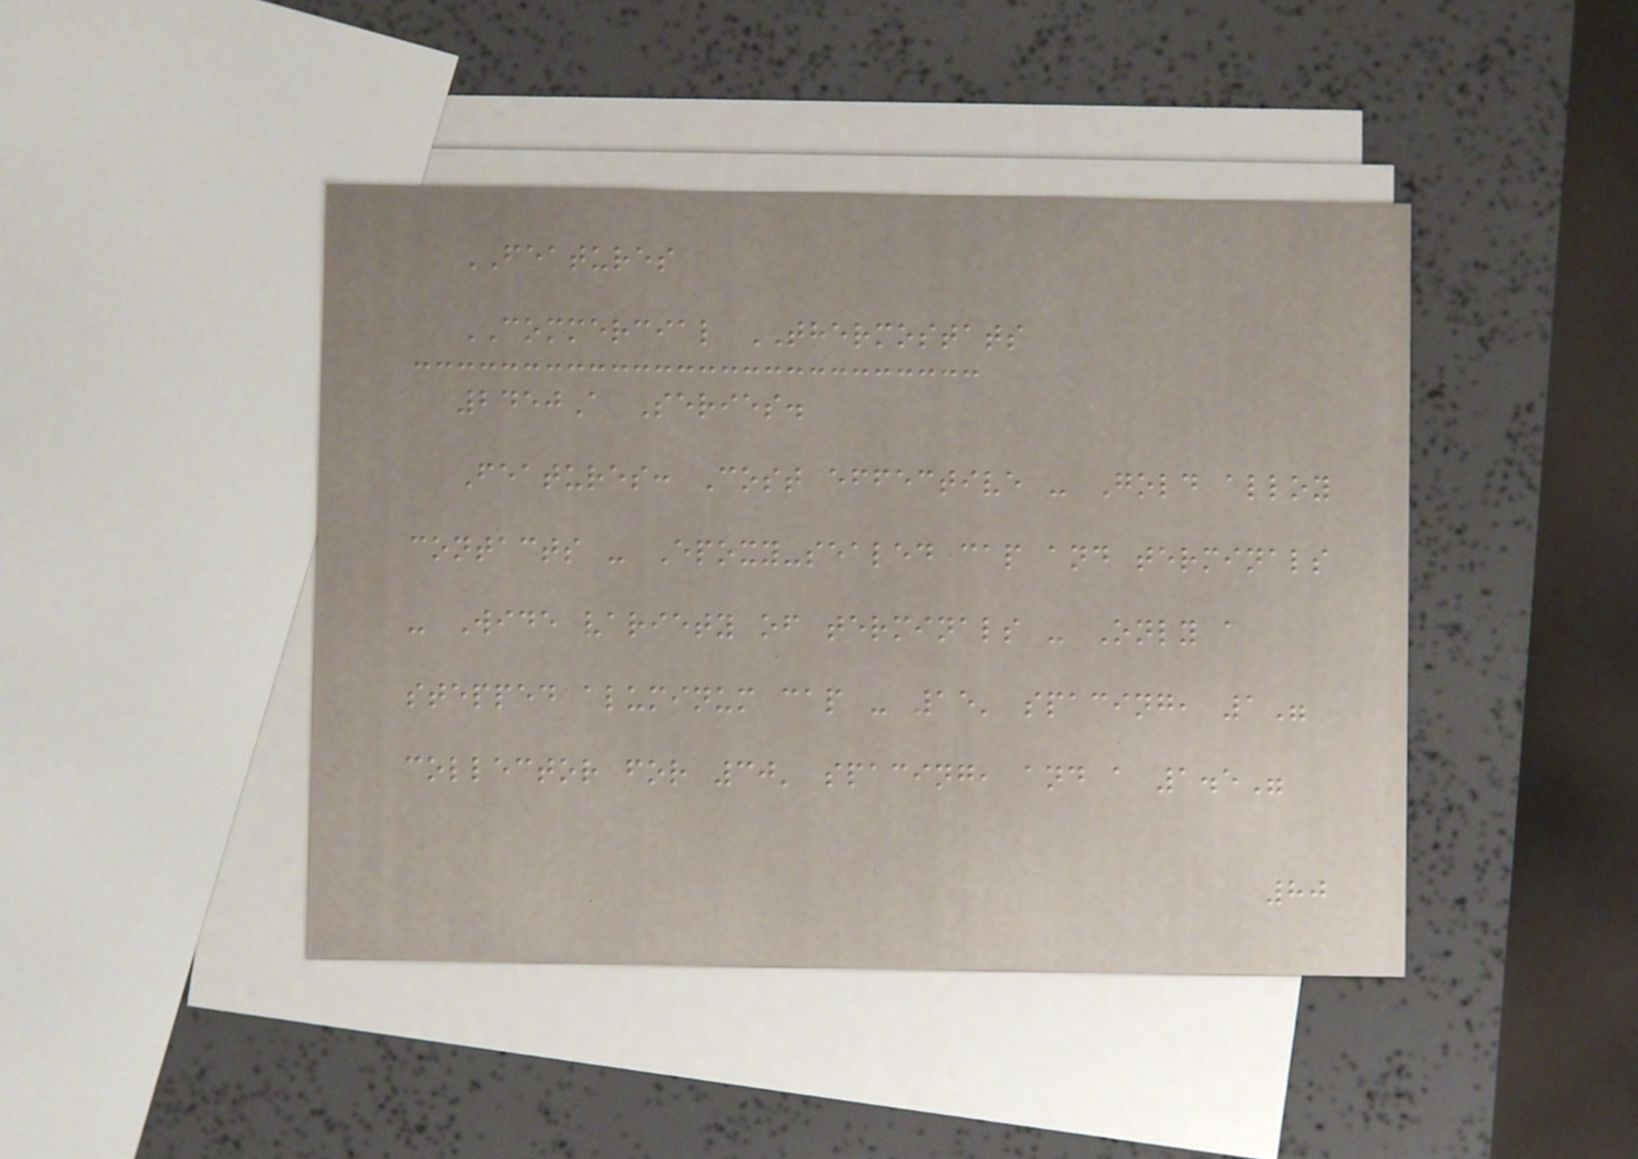FEATURES
COMMERCIAL THERMOSTATS
2450A Series.
Features: Cost effective - Gold alloy
contacts - Epoxy-sealed cap and terminals
- Wide variety of terminals - Only a
stepped aluminum cap - 15' spacing, 1"
collector for 30' spacing, and a 1.5"
80
